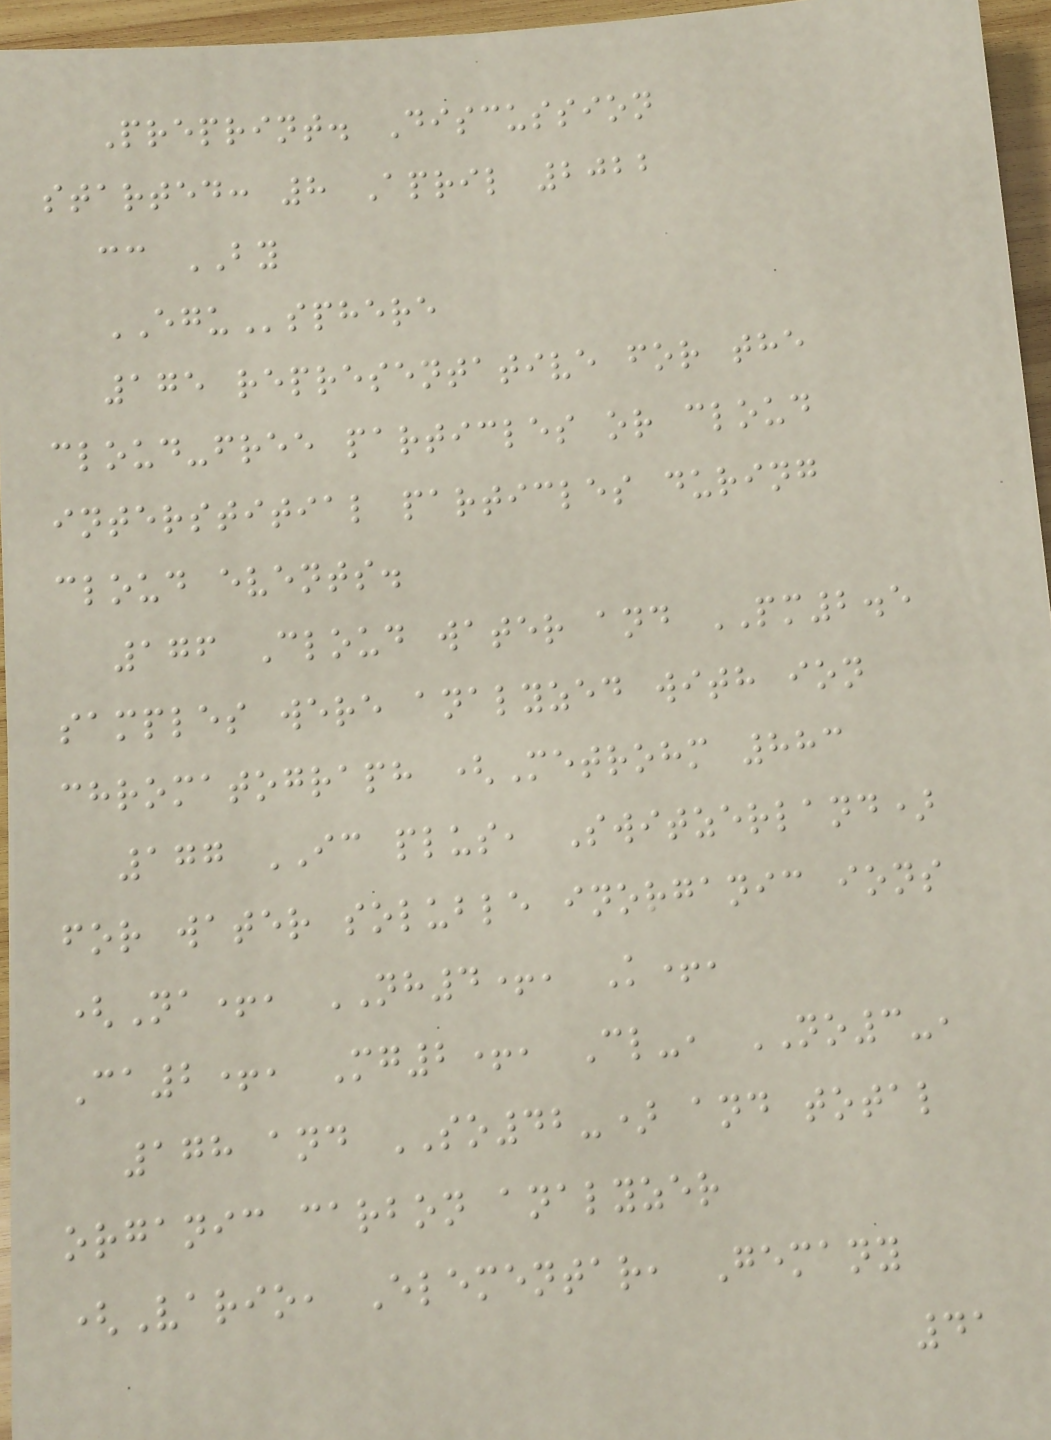Preprint. Discussion
started: 8 April 2022
cc BY
EGUsphere
175 representative for the
cloud-free particles or cloud
interstitial particles during
cloud events.
176 Cloud water and PM2.5
samples were analyzed with ion
chromatograph (Metrohm 883
177 IC plus, Switzerland)
for water soluble inorganic ions
(Na+, NH4+, K+,
Ca2+, Mg2+, Cl-, NO3-,
178 and SO42-) and total
organic carbon analyzer
(Vario, Elementar, Gemany
41
